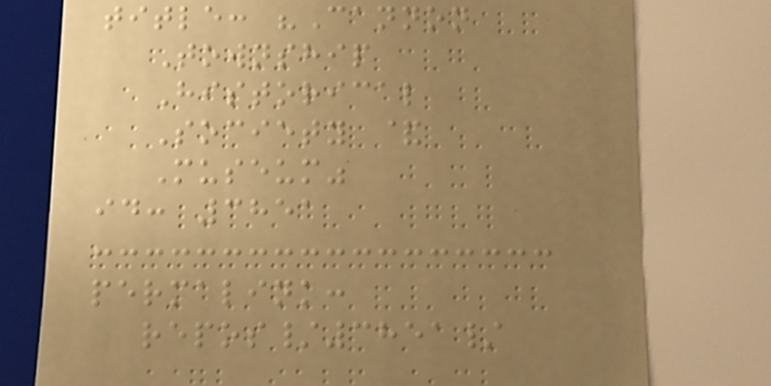title: "Cannon
Township
Historical
Society &
Museum"
id: 3851
permalink:
repos/3851/
